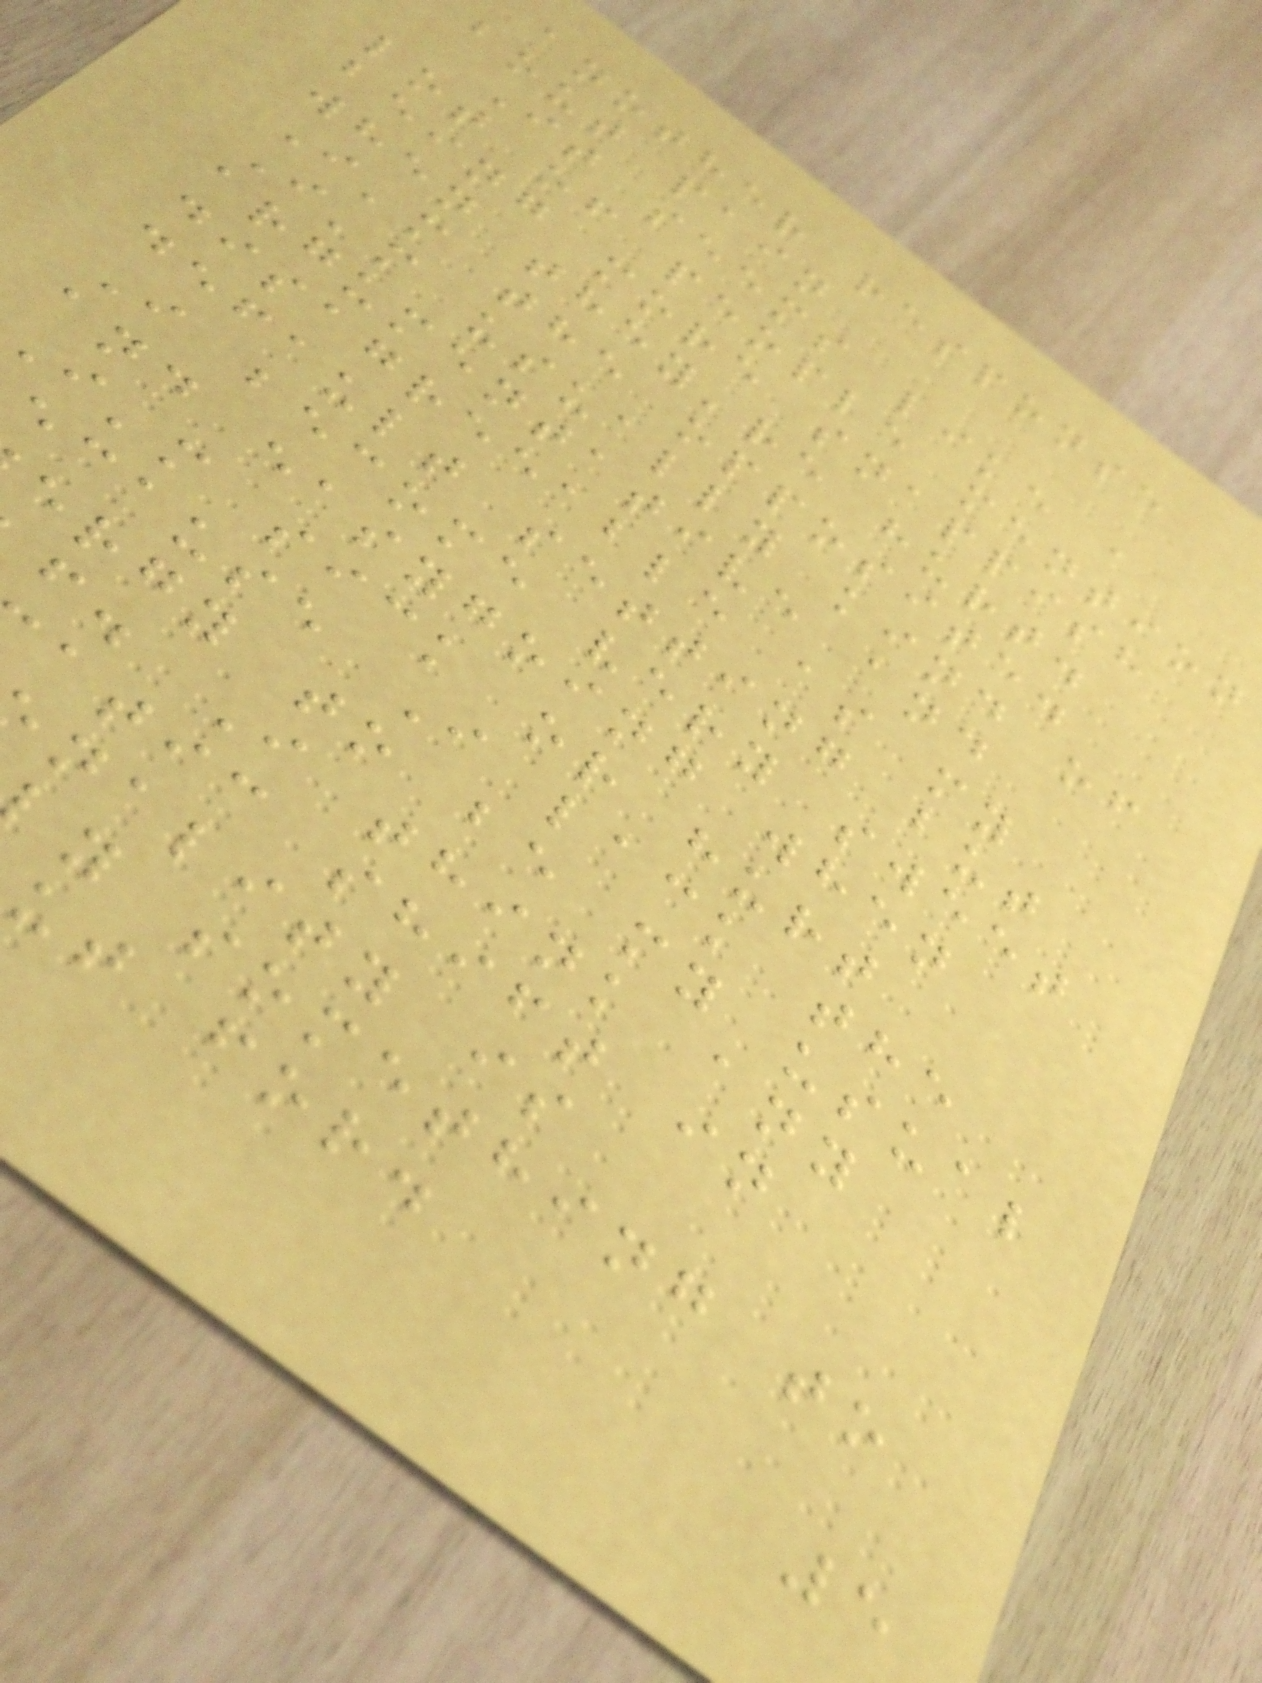another response
bout pain
It seems like a
lot of people mention
being more snappish
when they're hurt.
I'm the opposite.
I'm usually kind of
argumentative and
disagreeable as my
default setting but
I become very sweet
and easygoing when
i'm sick or hurt
ecause I lack the
ergy to be my usual
f. I think any
atic shift in
nality is
y something to
ut for.
5
